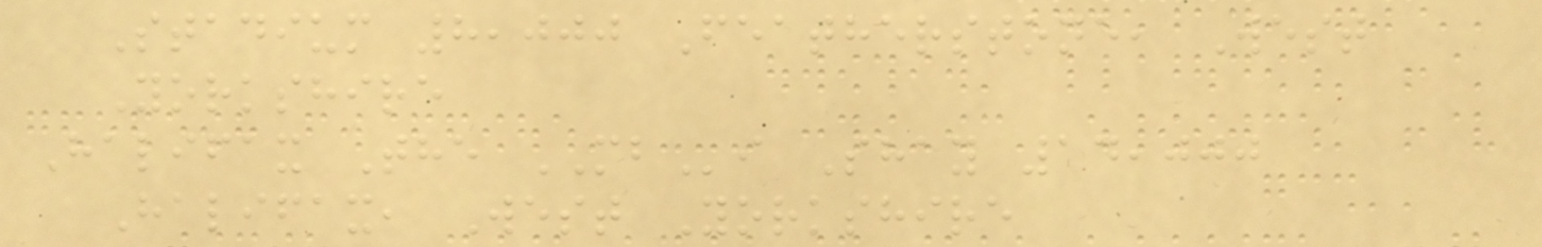Stadium 8,000 Featherstone, West
Yorkshire
Halifax The MBi Shay 14,000
Halifax, West Yorkshire
